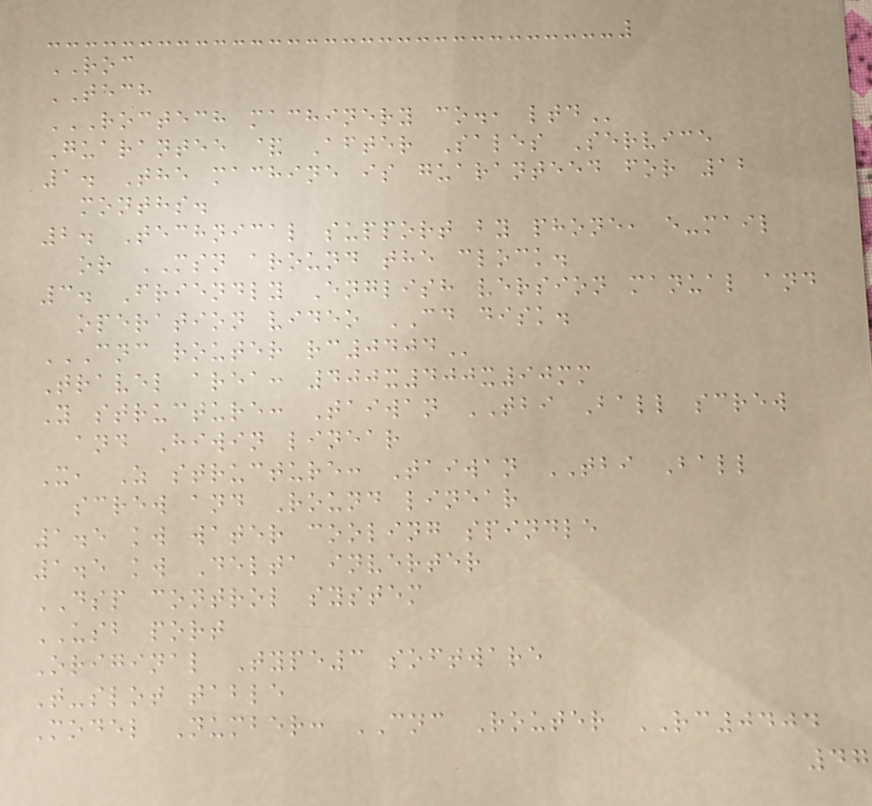ROC
TECH
ROCTECH MACHINERY CO., LTD
Guarantee & After Sales Service
1. The machine is guaranteed for 12
months.
2. Technical support by phone, e-mail
or MSN around the clock.
3. Friendly English version manual and
operation video CD disk.
CNC ROUTER RC0404
Travel area: 400x400x90mm
Y structure: Taiwan TBI Ball screw
and Hiwin linear
X, Z structure: Taiwan TBI Ball
screw and Round linear
1.5 kw water cooling spindle
1.5 kw Delta inverter
DSP control system
USB port
Original Type3 software
T-slot table
Model Number: CNC Router RC0404
47
